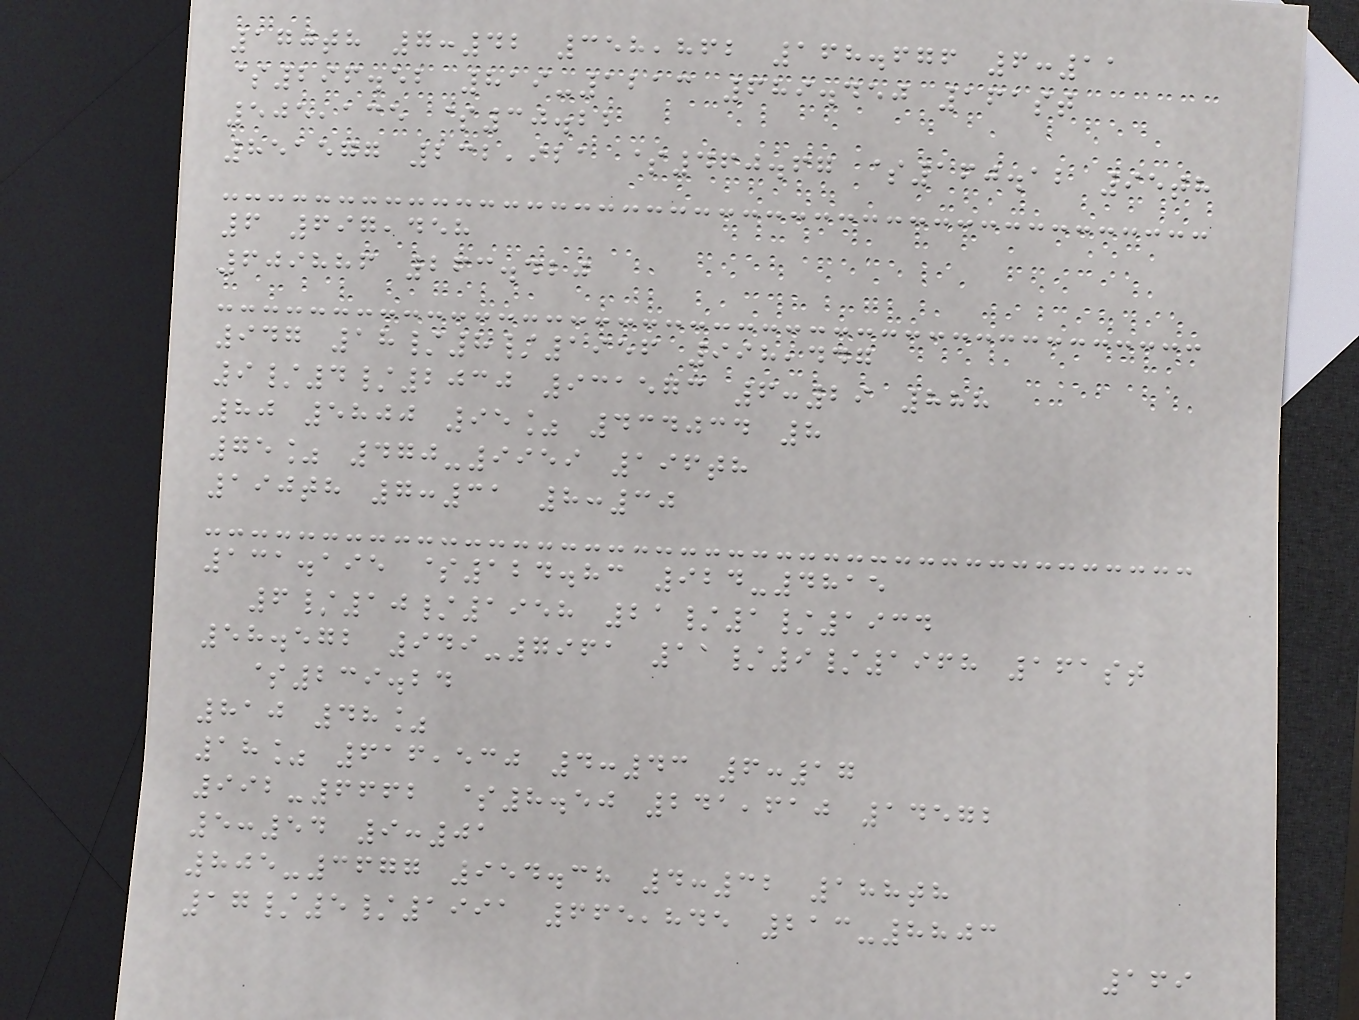170th 7:42 358,862 168.676 6:11
$296.52 819-1213 689.450 161st
505,135 $30.22
851577 232,921 $460.67 $160.12 95th
6 697,458
609886 263.420
947 18/8/1956 998,447
9/4/2030 931573 6:29 888
80 5800 95% 434034 8
75% 470-9959 196th
190th 7:31 8:30
131.195 $124.83 924-4815
6/10/1958 21/1/1934
58.572 949-7961 11/9/1968 161st
$239.24
810 48%
18% 616,530 4:43 6:17
992-6662 $8.50 241,610 14572
5:54 9:01
805-3677 954.38 4:32 188th
17/5/1991 665,845 213-8803
169
